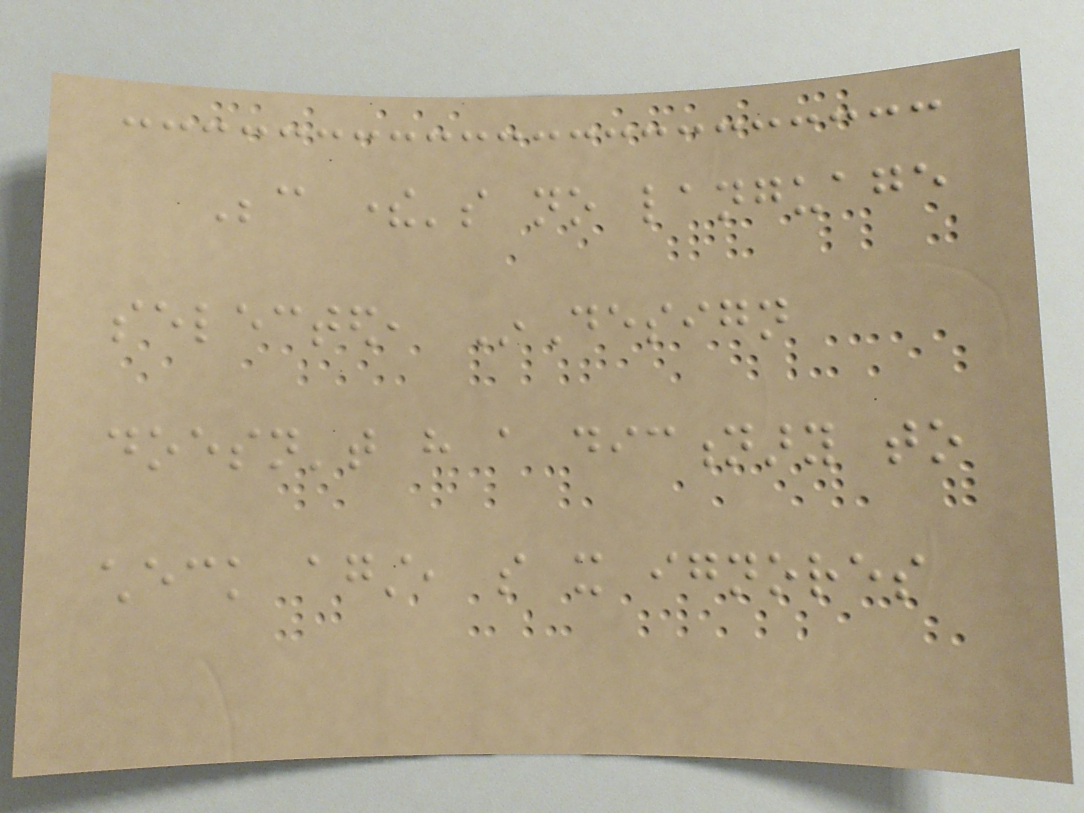Because there's no language
selected, InDesign
doesn't have a dictionary to
check against, so it ignores
